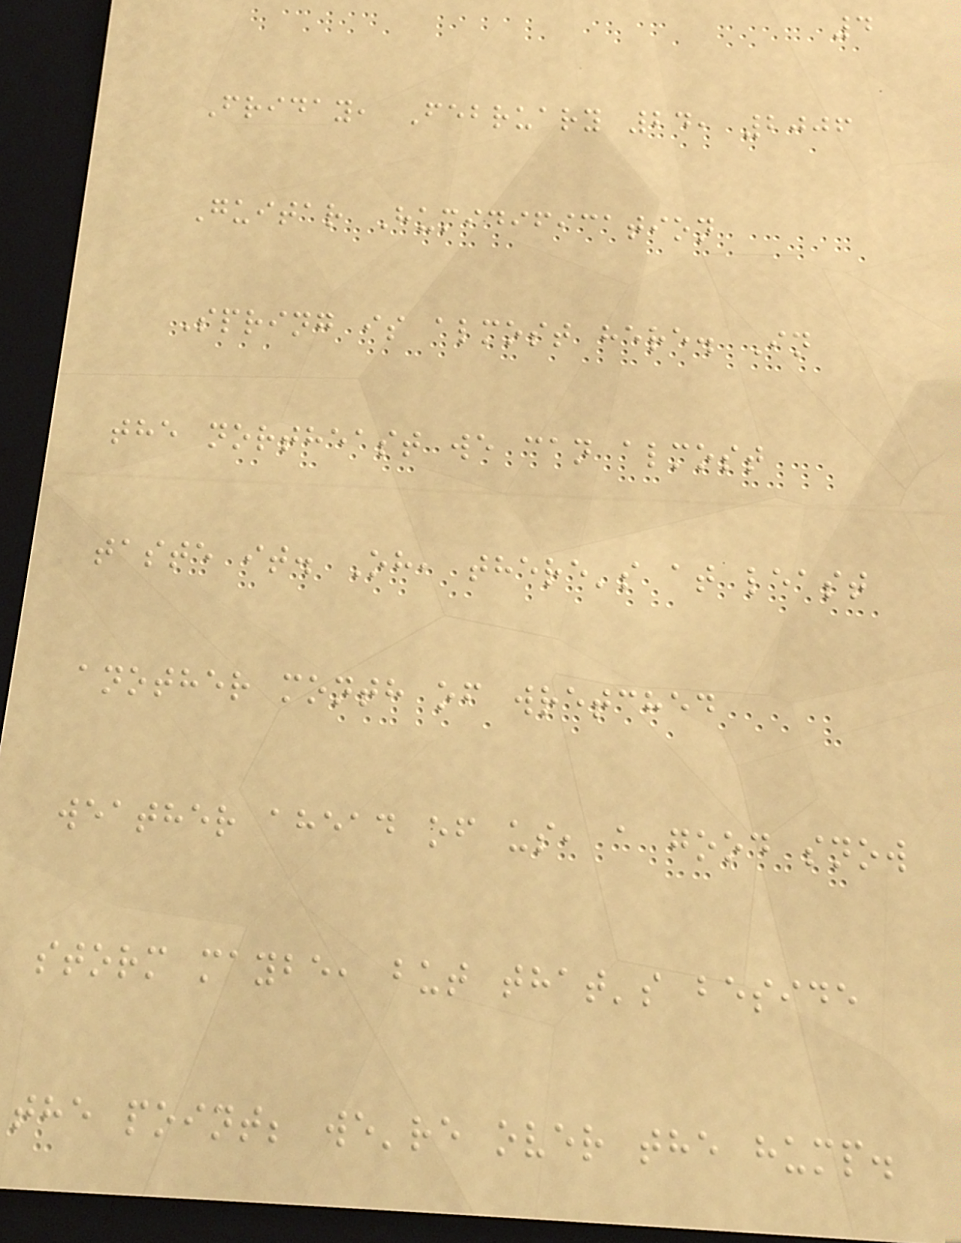4
Friday, February 24, 2006
Guitar Humidification
Spring is almost here. In
the northeast we can almost
taste it. Oh, there's at least
another month of wretched
weather ahead of us, a good snow
storm maybe, but that's beside
the point; we're over the hump.
